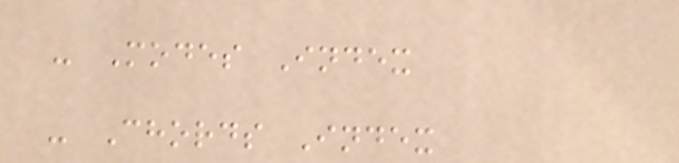- Modes Index
- Chords Index
